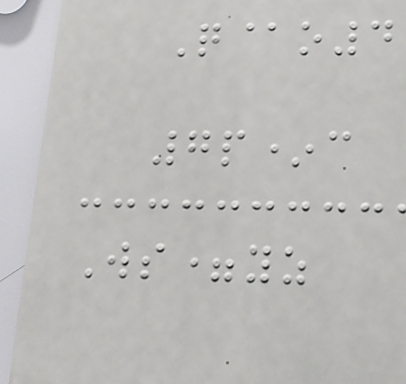Q@o4
7p*c
Ws=yz
